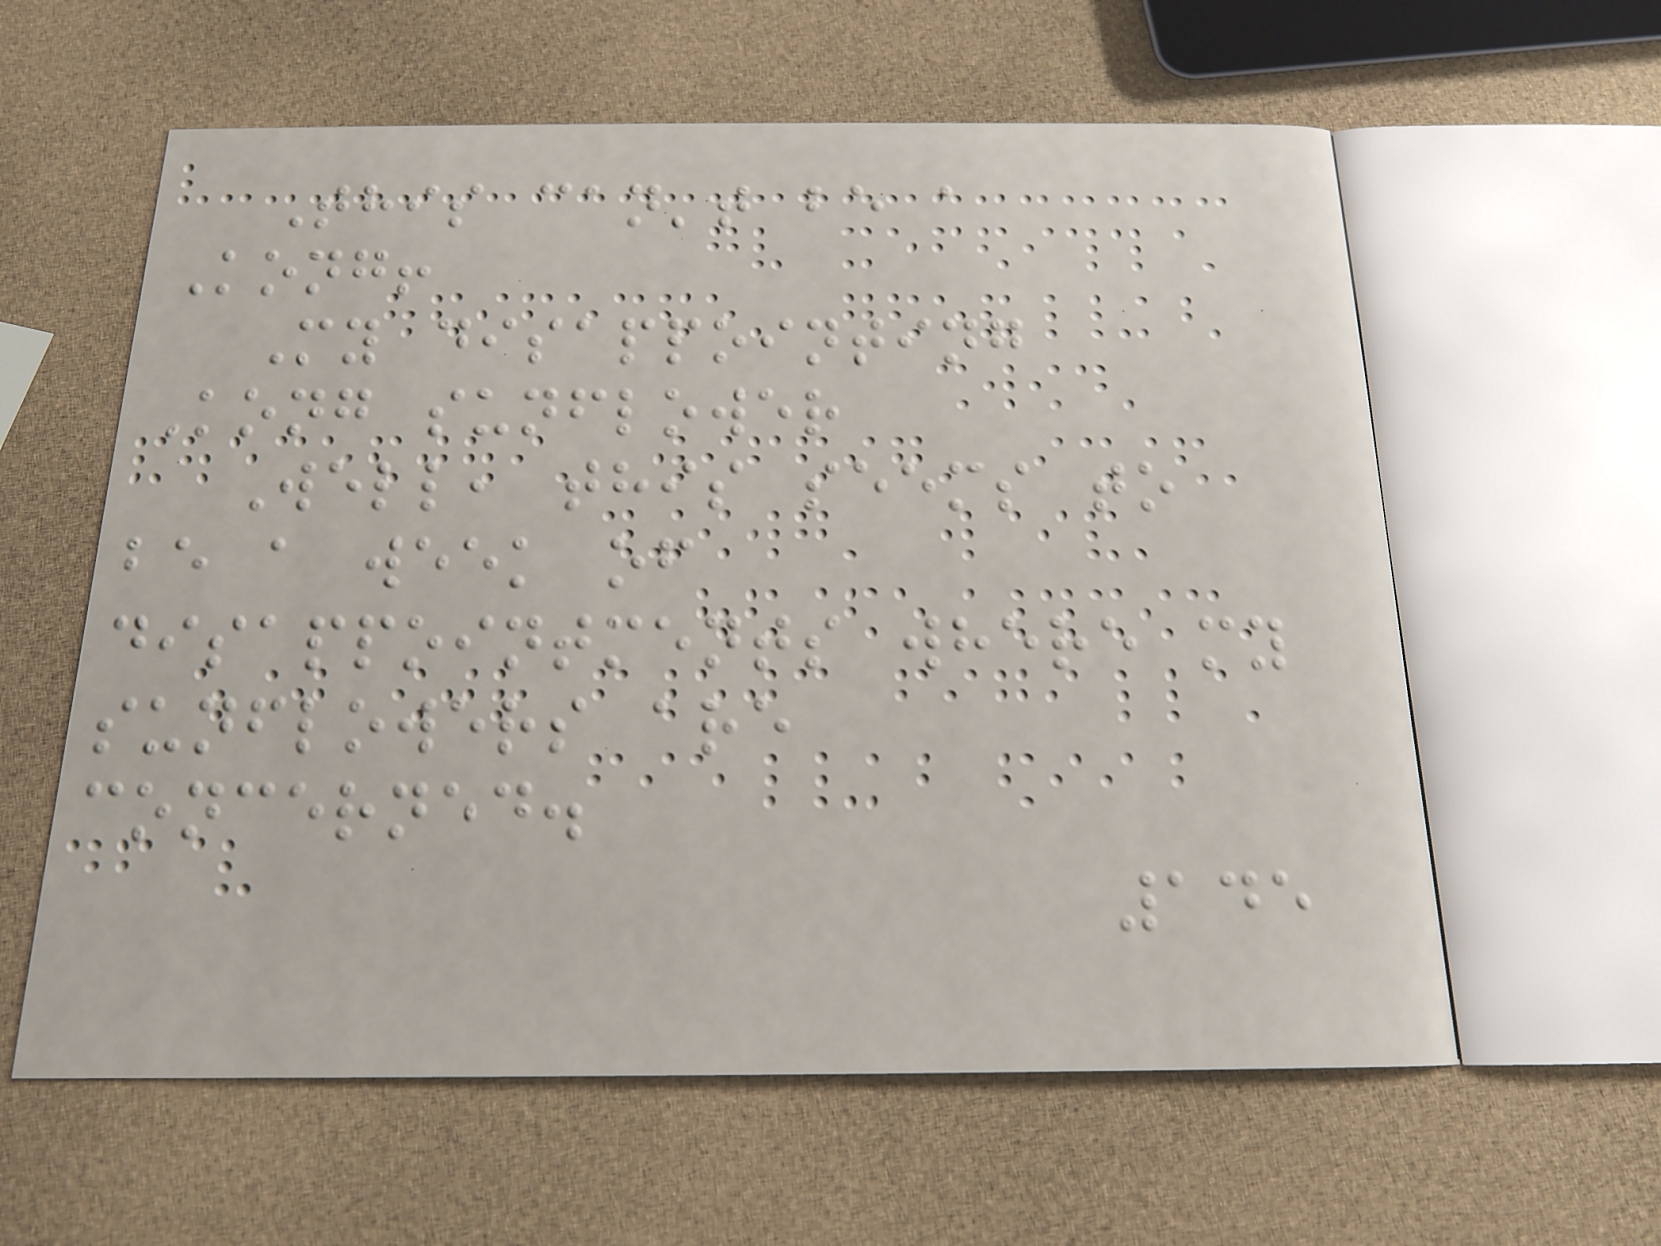This can't be a
Kong!
My disappointing
Kong sunflower
Well, this seems to
be a week of
disappointments where my
sunflowers are
concerned.
145
